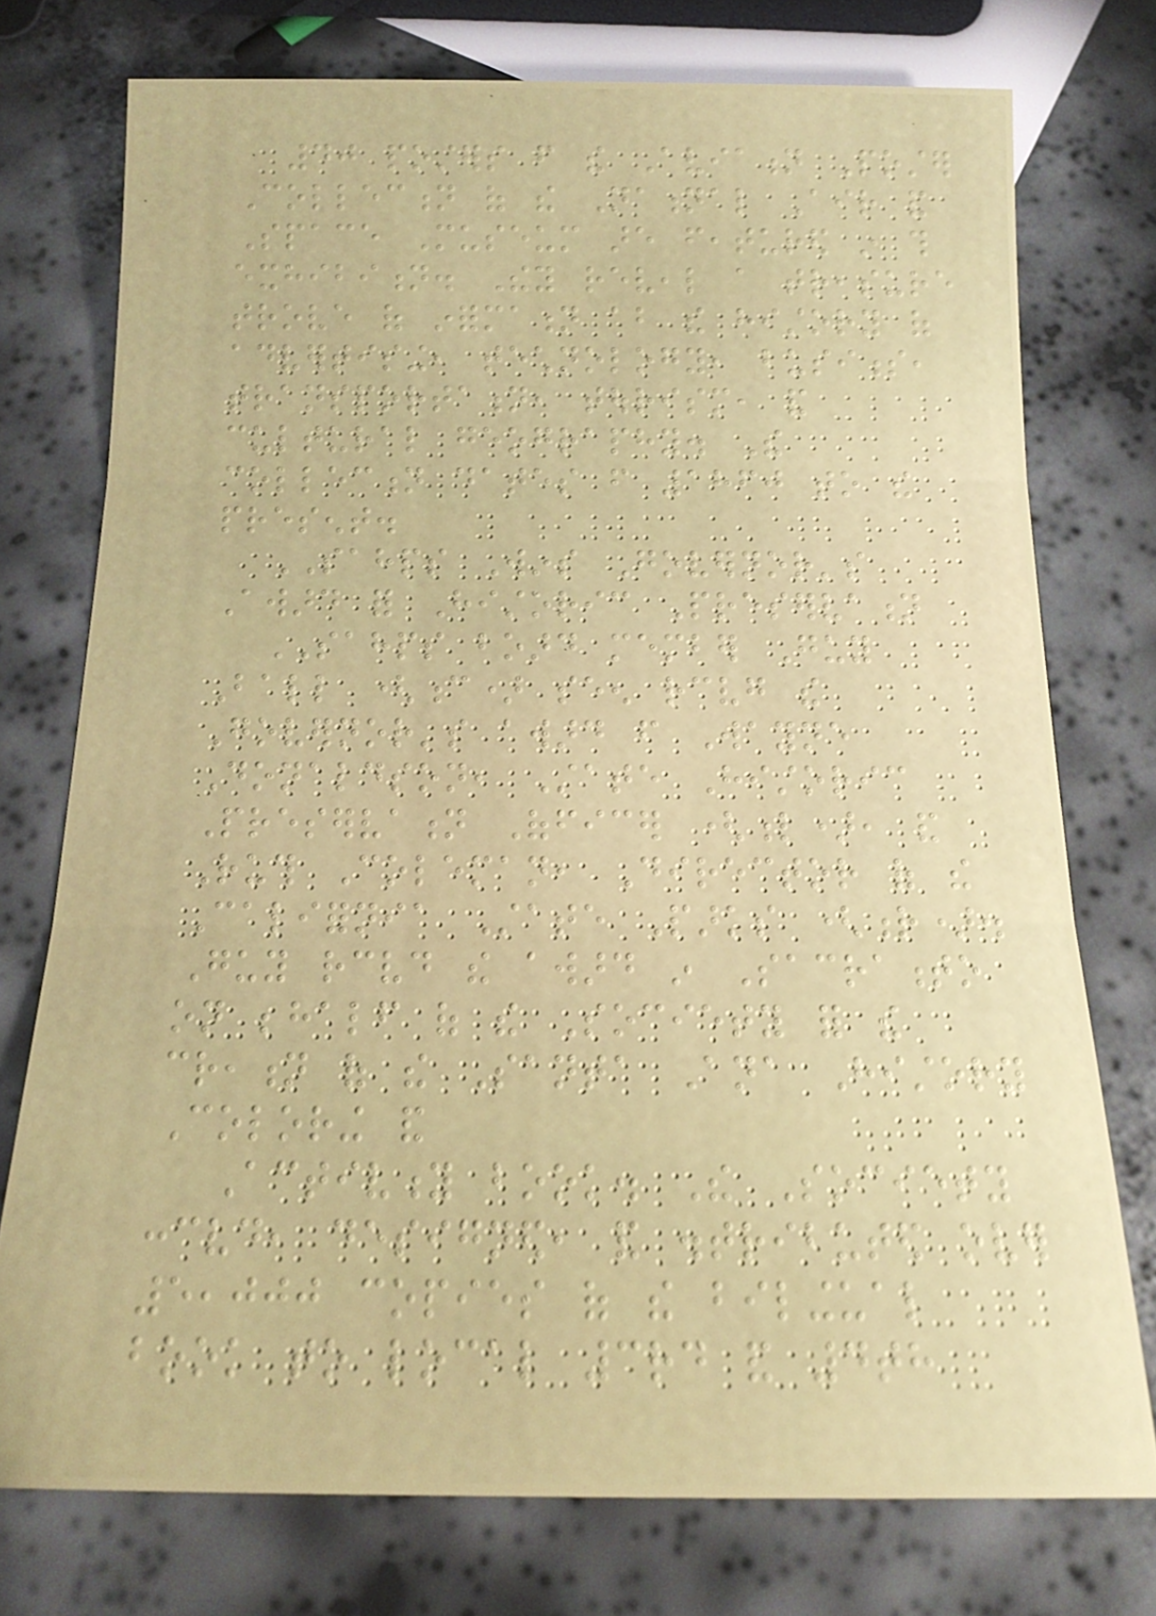40 posters from the Aviation Poster
Collection of the National Air and
Space Museum are featured in this
exhibition. They reveal a treasure
trove of information about the history of
advertising, technology, business,
transportation, tourism, and
cultural geography. The
collection dates from 1860 to the
present.
SAHPS Wins Governor's
Award for Historic Preservation
SAHPS board member Guy
Ball (c) seen receiving the
Governor's award from Wayne
Donaldson, State Historic
Preservation Officer (l), and
Ruth Coleman, Director of the
California State Parks (r).
Guy received the award in Sacramento
on behalf of the Society for the
creation of the Santa Ana History
Coloring and
Activity book. The Society
conceived, designed, and distributed over
5,000 copies of the bilingual
book to local 3rd and 4th
